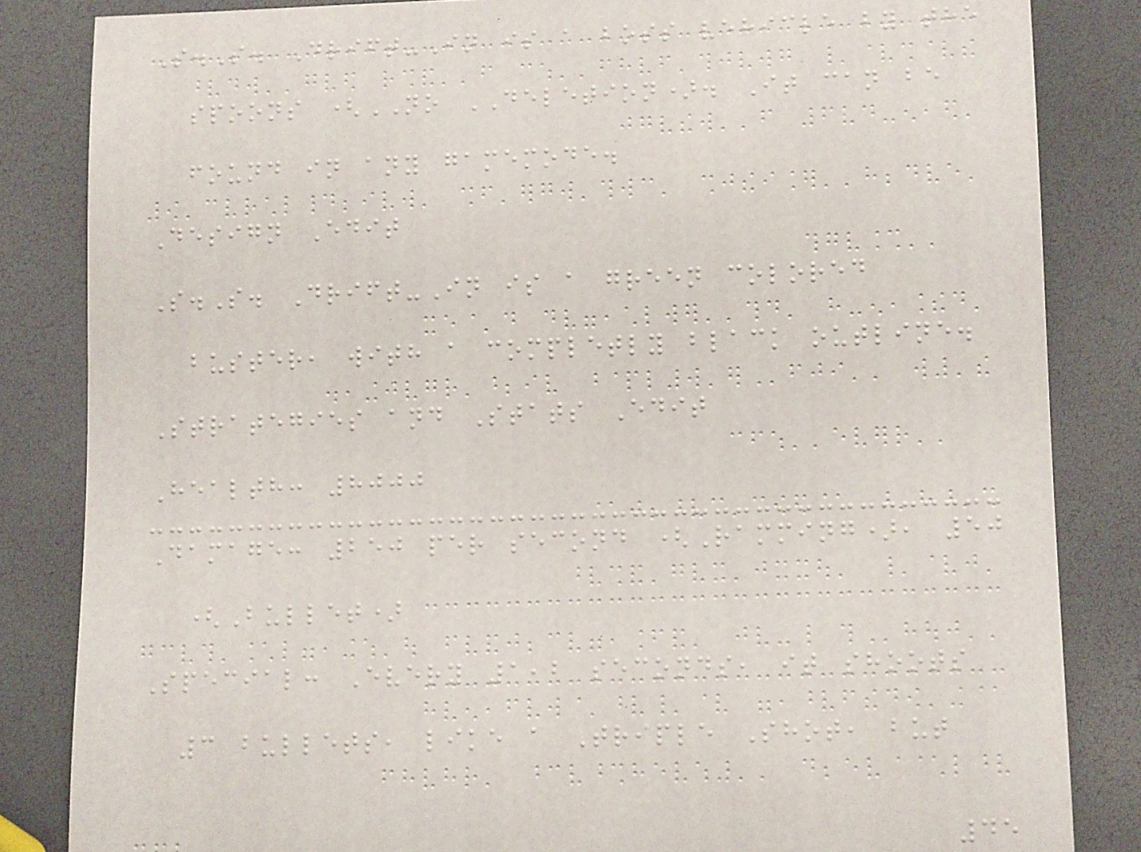S.S. Drift-In is a boss vehicle by the
spoons (NO DELETION). It can be
found in any gamemode.
Design Edit
S.S. Drift-In is a green colored
buster, with a completly black outline.
Strategies and Stats Edit
Health: 8000
Damage: 250 per second (Ramming), 50
(Bullet)
Special: Every 1,2 seconds, it shoots
3 bullets, like a Triple Shot, but
45
